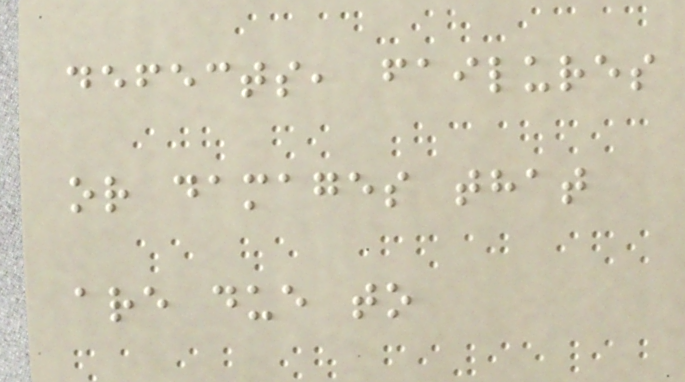defects, failures
or damages that
are due to
